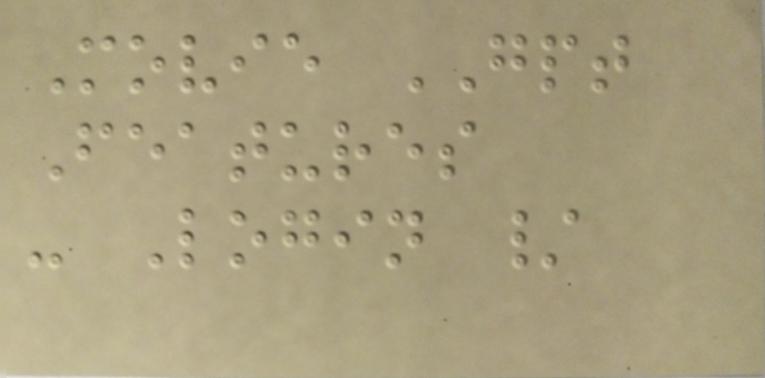Movie GPT
Features
- Login /
